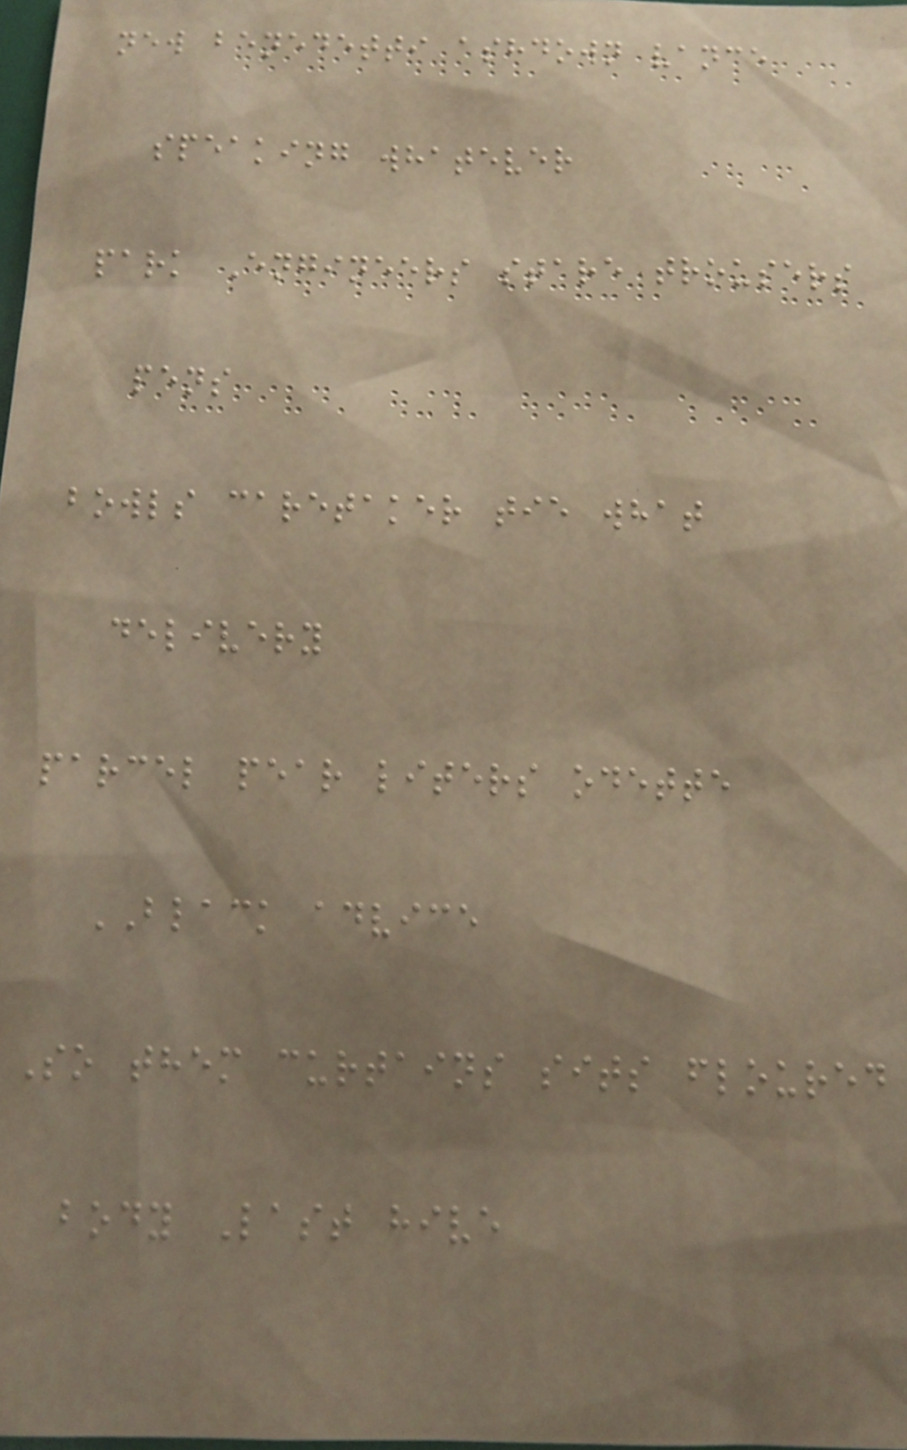new benedetti ashdown vance
speaking whatever
park Engineers stare trousers
pens
bowls caretaker tie what
delivery
parcel pear liters odette
BLACK advice
So them curtains sits floured
body Last hive
